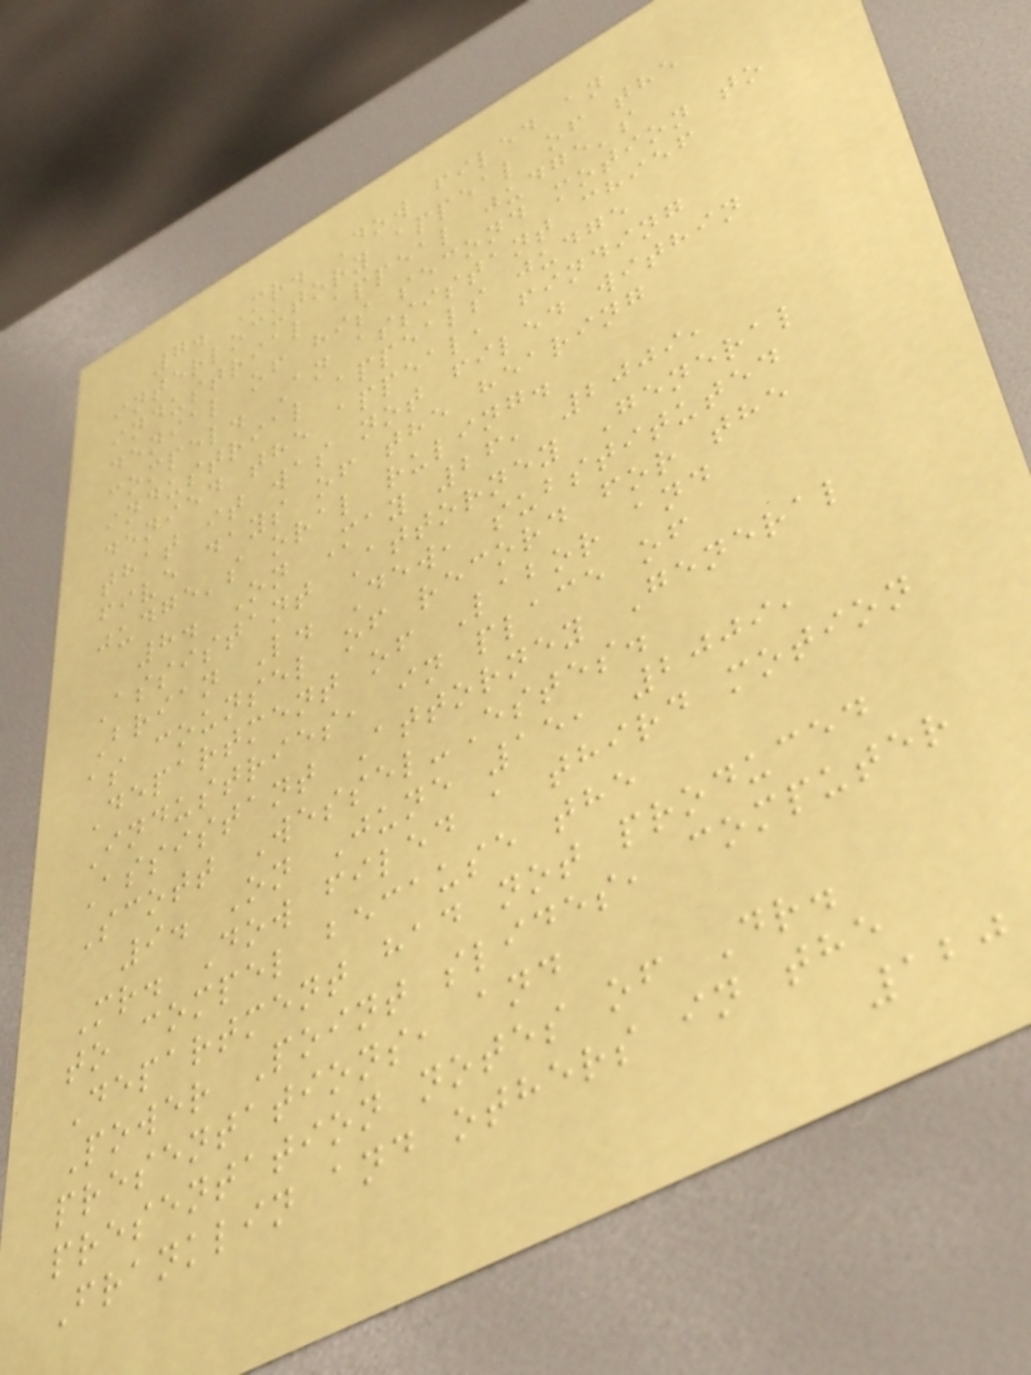7. Mr. Dow filed an
interlocutory appeal of the
industrial appeal judge's
denial of his second motion to
compel. An assistant chief
industrial appeals judge
denied the appeal, finding
that it was not filed within
five days of the hearing
judge's oral ruling.
8. On May 26, 2009,
Assistant Attorney General
Brian L. Dew, substituted
as counsel of record for the
Department of Labor and
Industries, in place of
Assistant Attorney General
Scott Wessel-Estes.
9. On June 15, 2009,
Mr. Dow filed a third motion
to compel because the
Department had not produced
Power Point slides, computer
presentations, and
presentation notes of Dr.
Franklin and others in the
120
